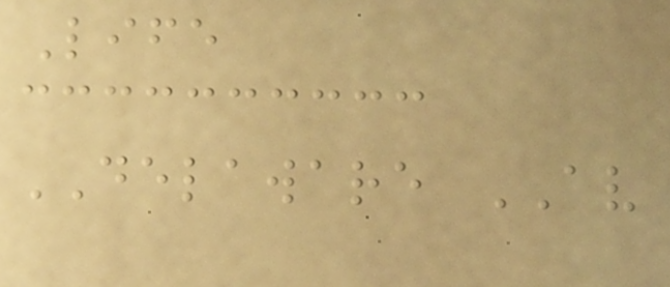Life
DELAWARE AV
